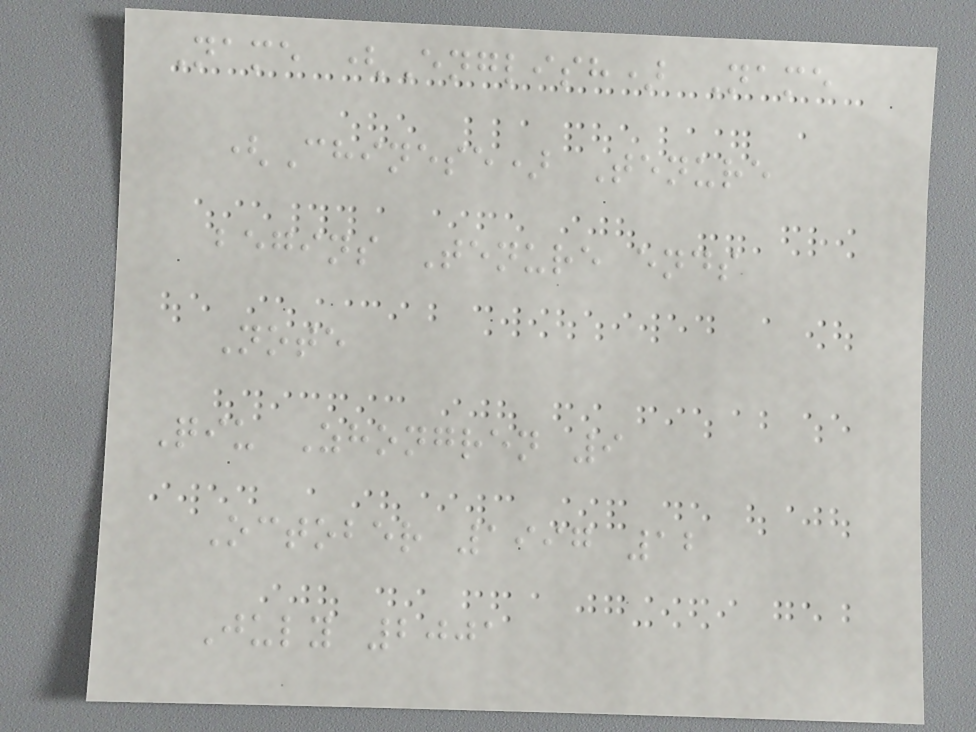Name (English) Name
(Chinese) Tenure
begins Tenure ends
Note
Qiu Zhongren 9
October 1997 12
July 2001
